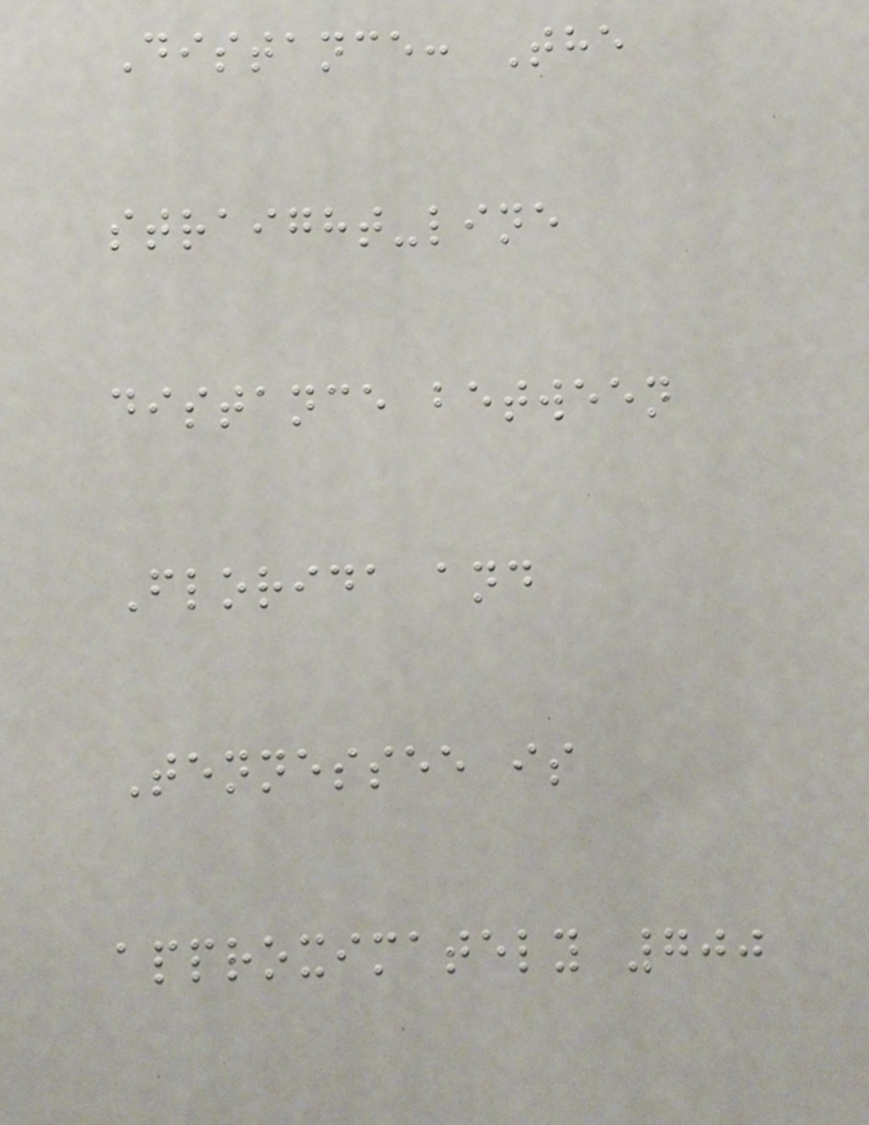Distance: The
straight-line
distance between
Florida and
Tennessee is
approximately 700
